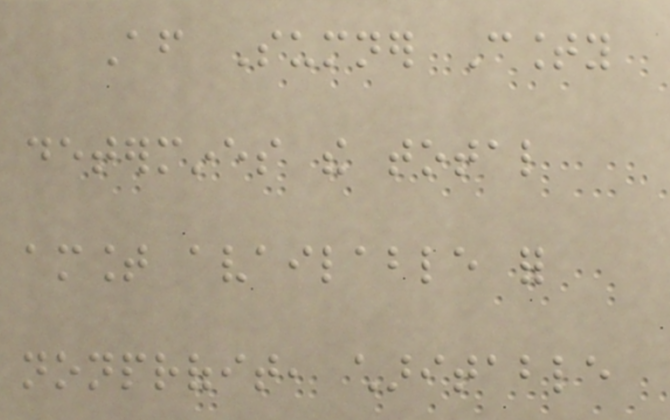After Sumner County
determines the total
amount available for
nonprofit, charitable
